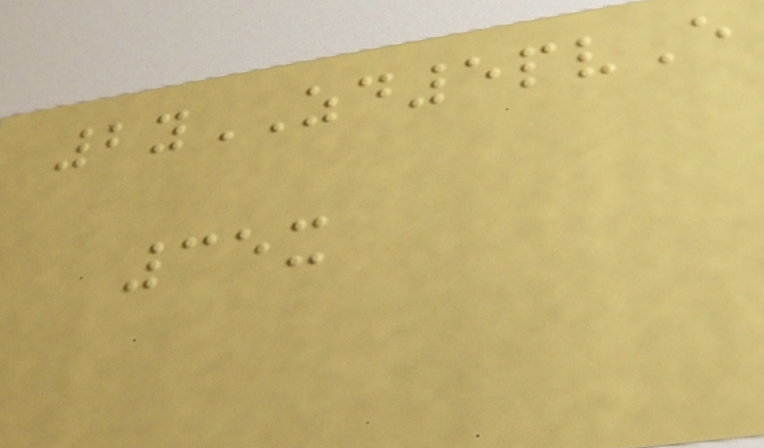2yZD5pvE
35x
